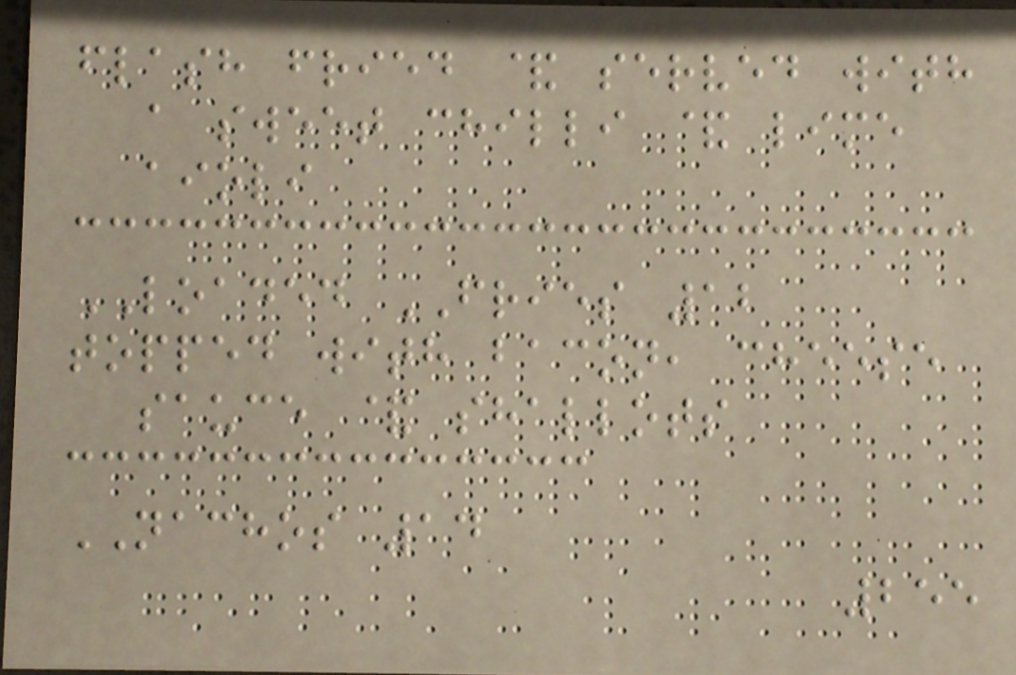flash fried & served with
a sweet chilli & lime
aioli
LOADED FRIES 12
topped with bacon, cheese
sauce & shallots
NACHOS 14
255
